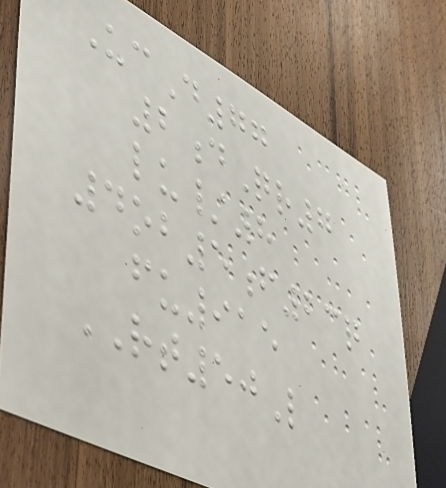UcD77
2dQr7
lu/8
4ob5f23q
fu915
RT50L
